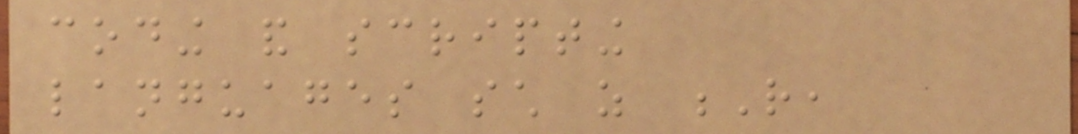coding and scripting
languages such as R,
